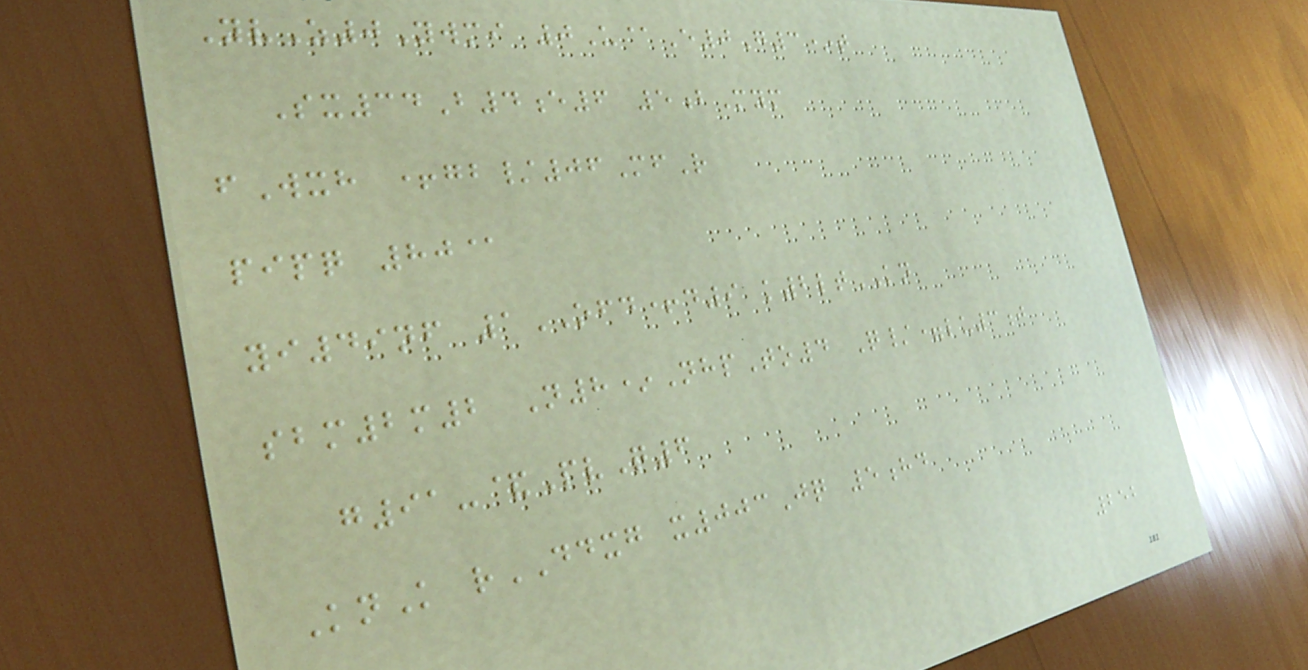YvZ0Ywmi 0U@E0G3*t
Sx34B4e6 5bMym
fWxh +gb/06MfR
pipq 80@
yi49nf 1OFD+d9 k2ltKN
sbm2m2 N8*NhpTo4 Q/=lu3j
g91-&PvQ6
KnK rDDXG x003Jq 5hd
252
